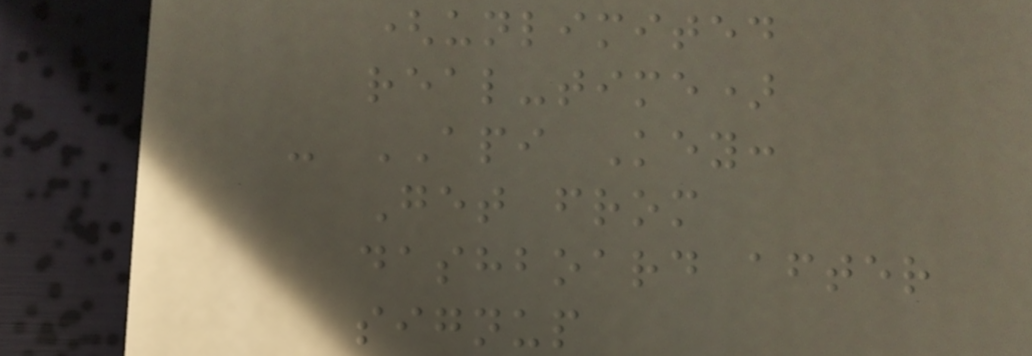(unlimited
real-time)
- API Key:
Get from
dashboard after
signup
